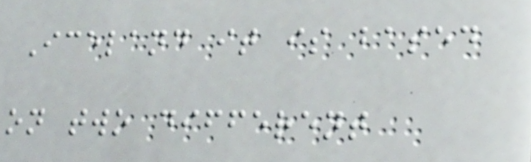Iceland it is based
on two different
